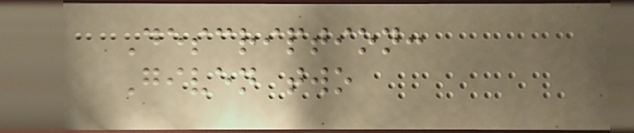Description:
Given two
